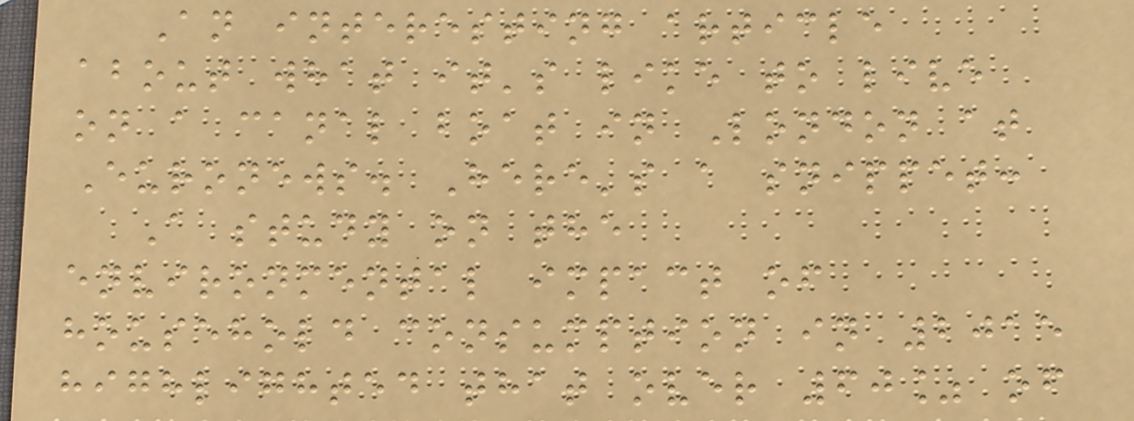An interesting article
about what it's like to live
on a canal boat in London at
Euronews. Here's a snippet:
A study on the
environmental impact of
household consumption in 2015
highlighted that over 60% of
